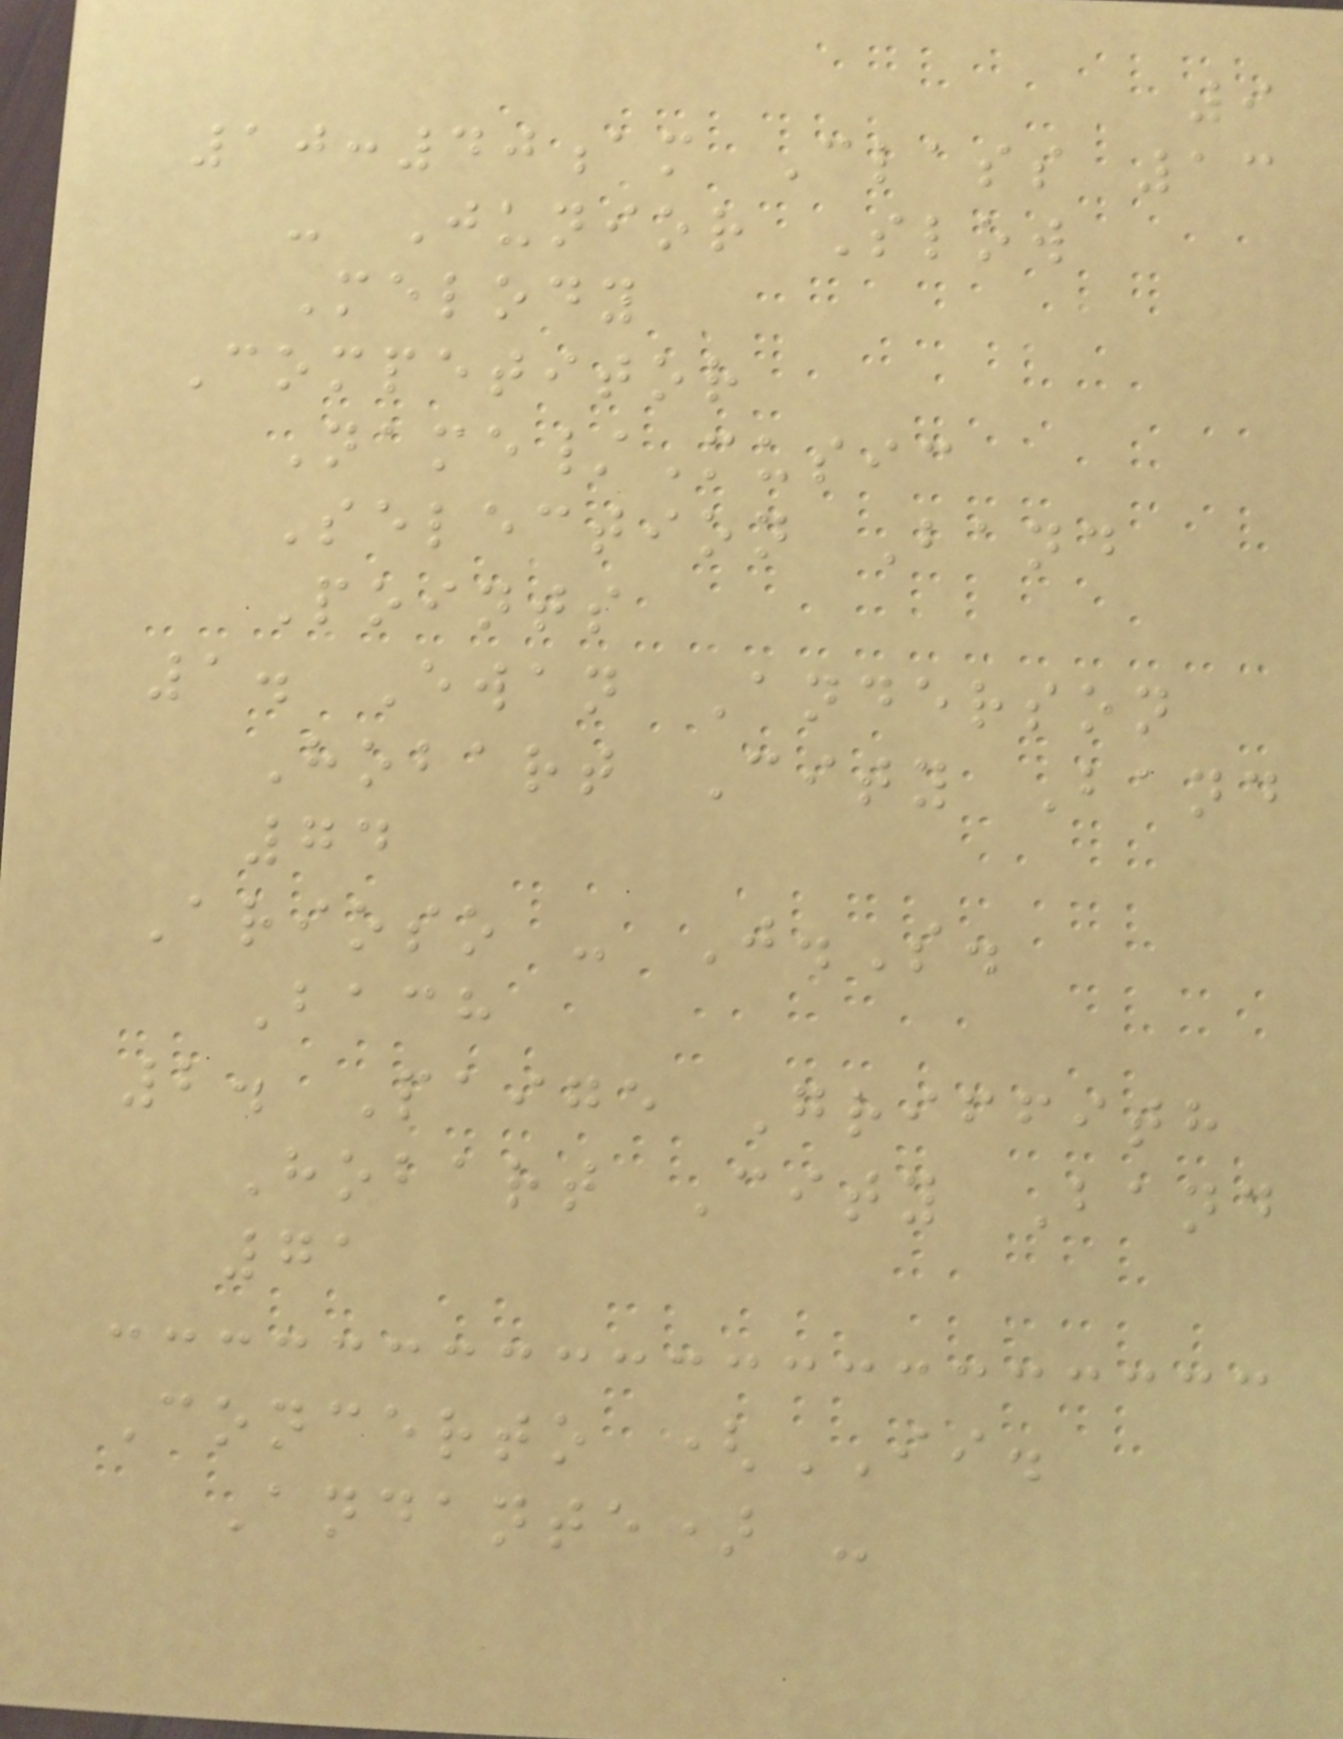9
10:40am Class 13
- Junior Slow
Melody
Competitor
Name/Music
Selection Band
Points
1. Ewan Anderson
Hobart City Band
74
Arioso - J.S.
Bach
2. Paige Griffith
Hobart City Band
71
Concerto (II.
Andante) -
